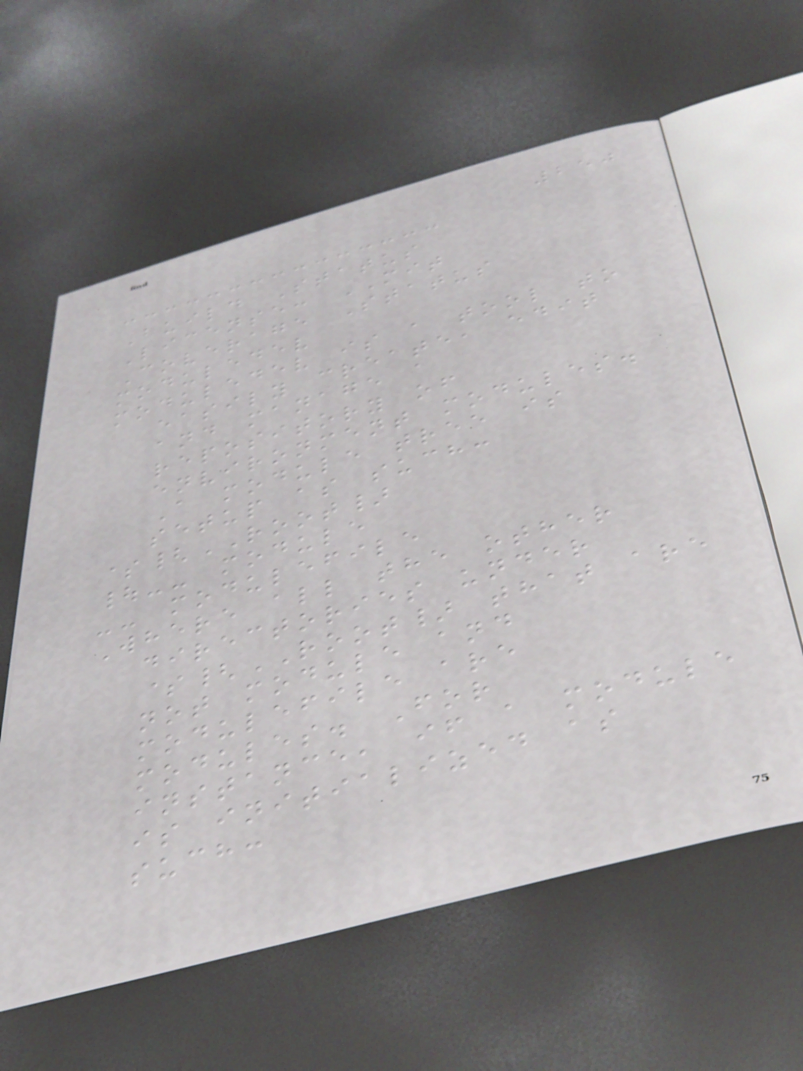250
Build Status
License: MIT
Coverage Status
moduledev
moduledev is a tool to
easily create, edit
and manage a
repository of
environment modules.
A module tree is
setup as such:
${ROOT}
|-- module
-- modulefile
Where all the other
directories under
${ROOT} that are
not module and
modulefile are
modules. For
instance, if a module
is initialized as
such:
